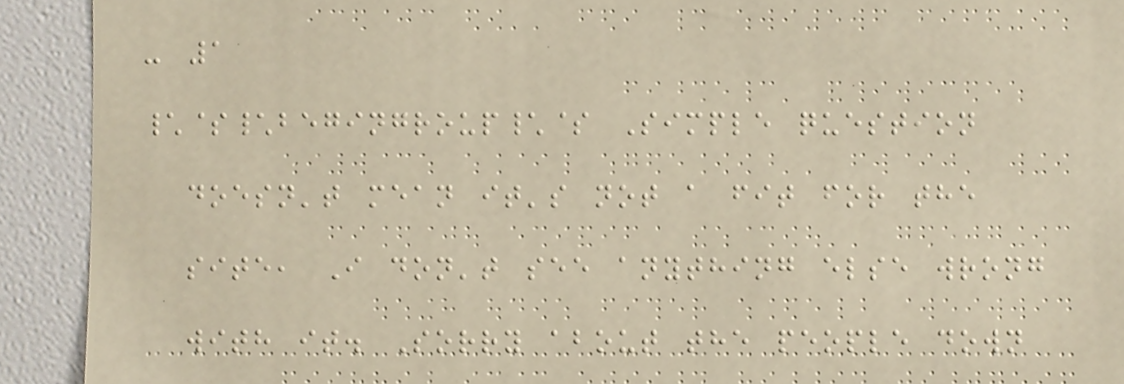- 1
\$\begingroup\$ Simple question
doesn't mean it's not a fit for the
site, I don't see anything else wrong
with it. Sorry about the people down
